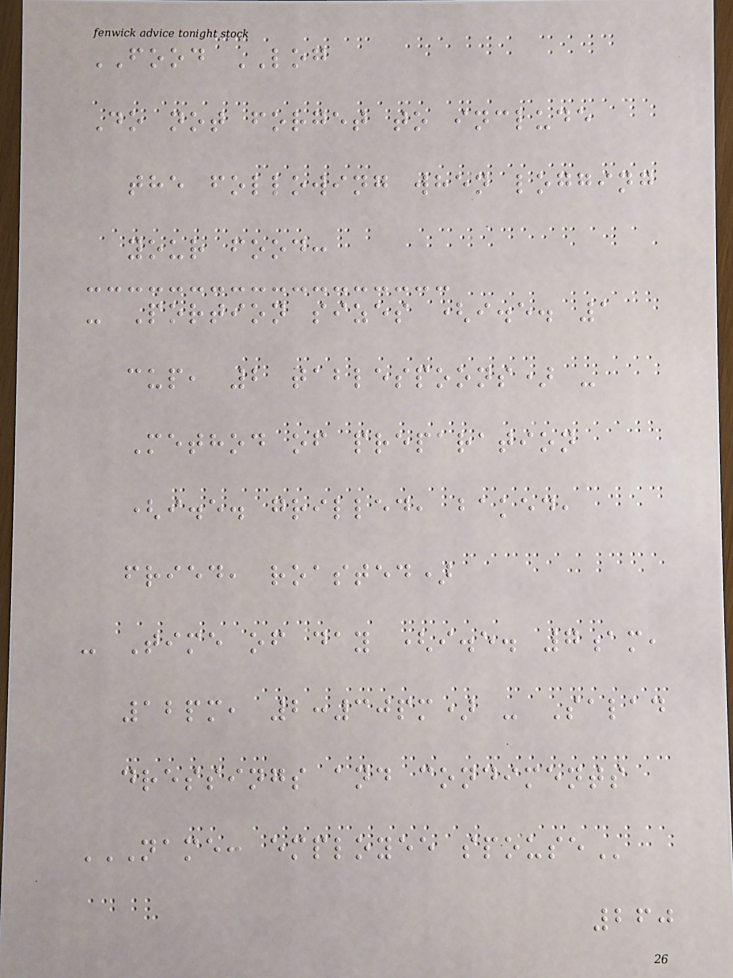FOOD LOG
Do not forget to include
the following when logging
your food:
- Portion sizes (i.e. 1
cup, 2 tablespoons) -
Method of preparation
(i.e. grilled, baked,
fried, roasted)
- Time of day (i.e. 7am,
12pm, 2:30pm) - Salad
dressings and condiments
NAME: EMPLOYEE SPOUSE
260
